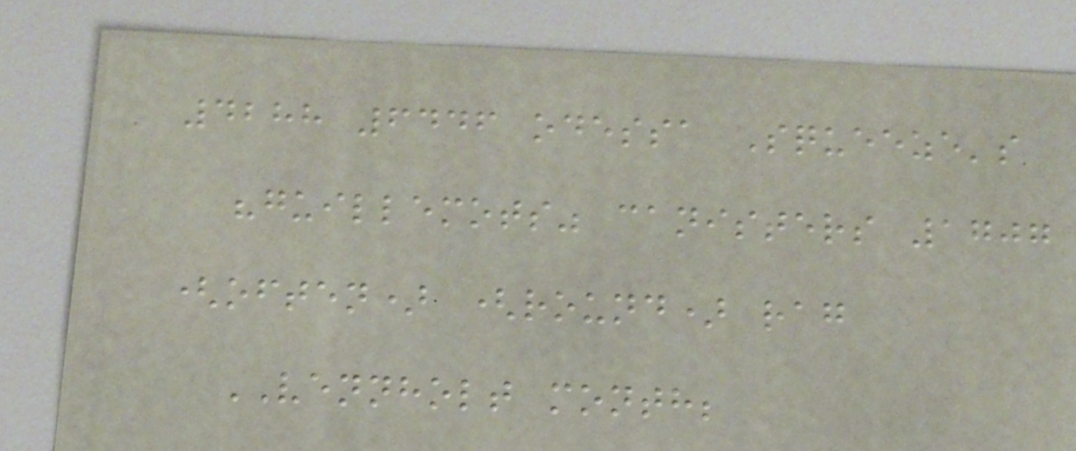4288 6446 odessa Squeeze's
"guillemots" canisters 1707
(often) (round) rag
VENNHOLT month;
